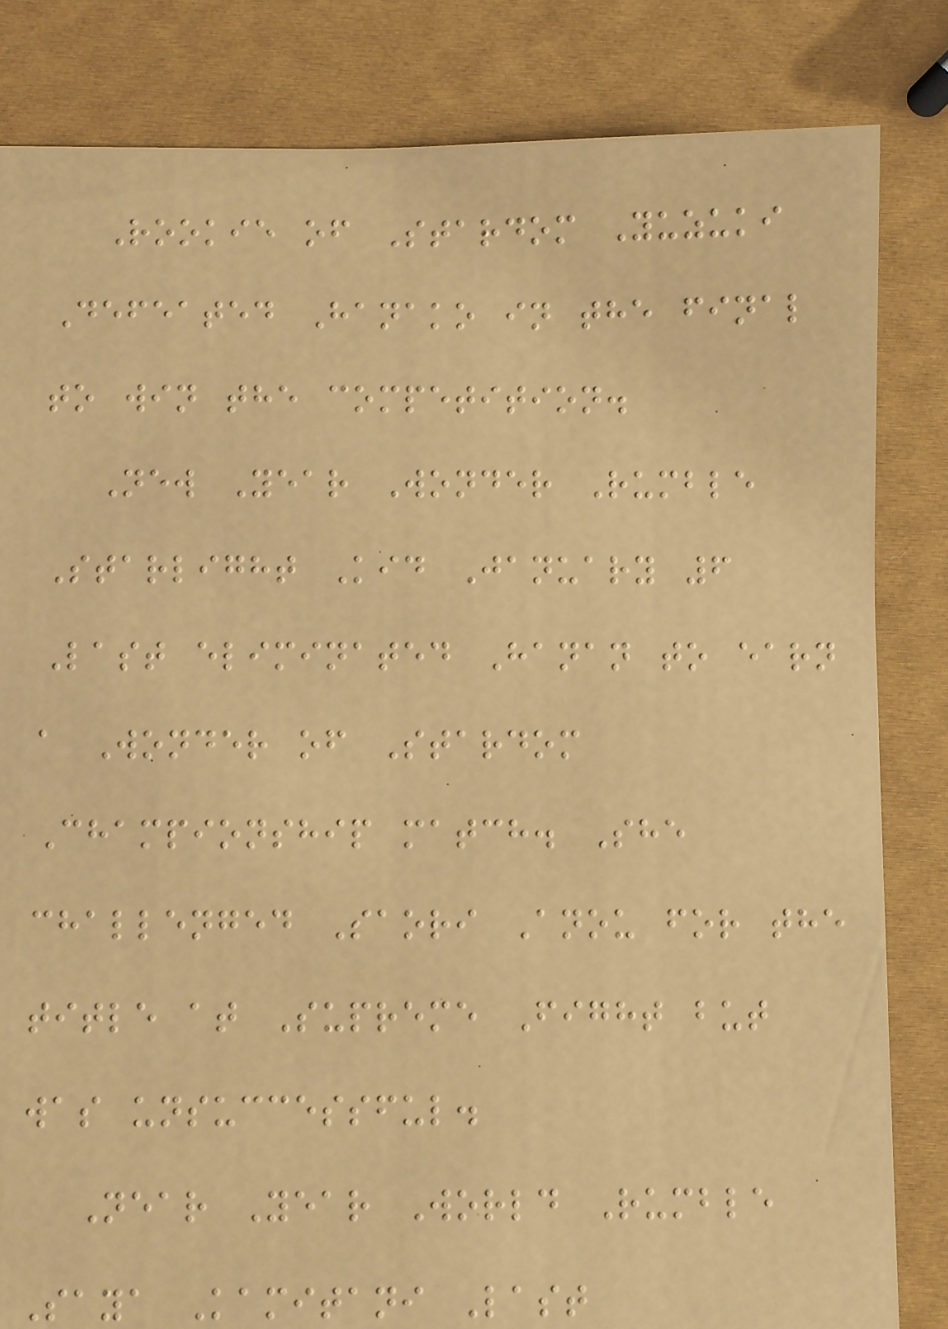Rookie of Stardom Yuzuki
Defeated Hanako in the final
to win the competition.
New Year Wonder Rumble
Starlight Kid January 6
Last eliminated Hanan to earn
a Wonder of Stardom
Championship match. She
challenged Saori Anou for the
title at Supreme Fight but
was unsuccessful.
Near Year World Rumble
Saya Kamitani Last
